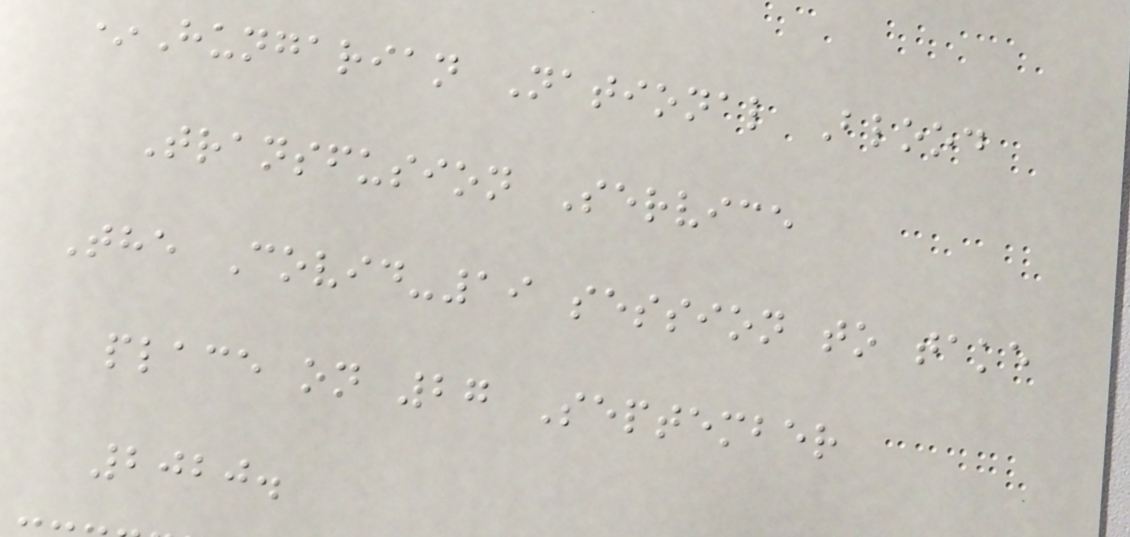*Hungarian National Blood
Transfusion Service
The Covid-19 session to take
place on 27 September
2020.
